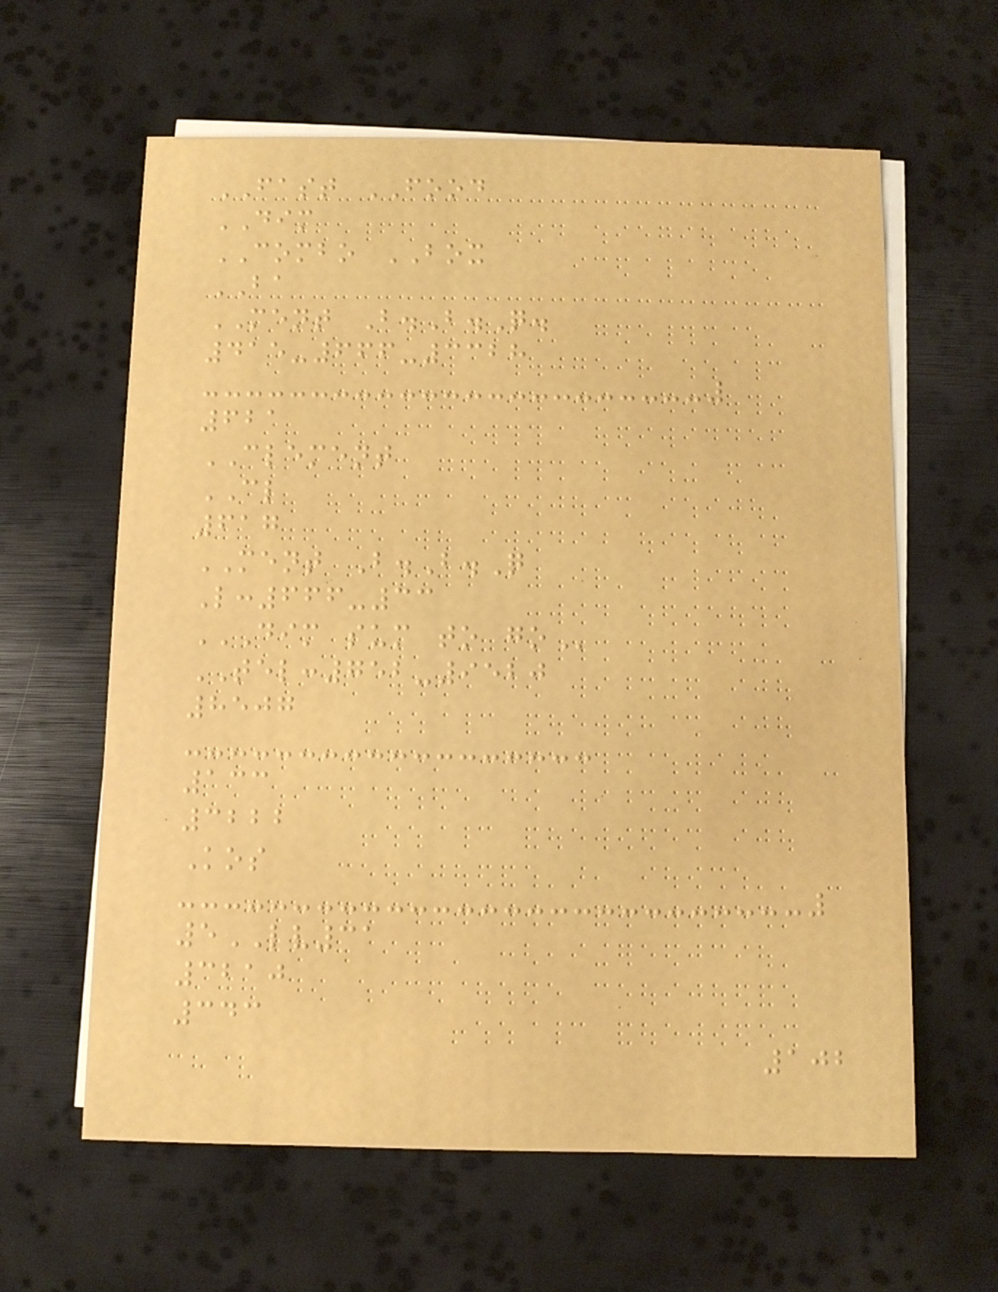FAST FOOD
DIM
COMBO BOX
BA
MENT B.B.Q.
415-666-3328
621
CLEMENT
CL
617
MENT B.B.Q
L:666-33
DIM SUM TO GO
TEL:752-9520
8507
133
3222
Kos
5LV31
3210
343
102
